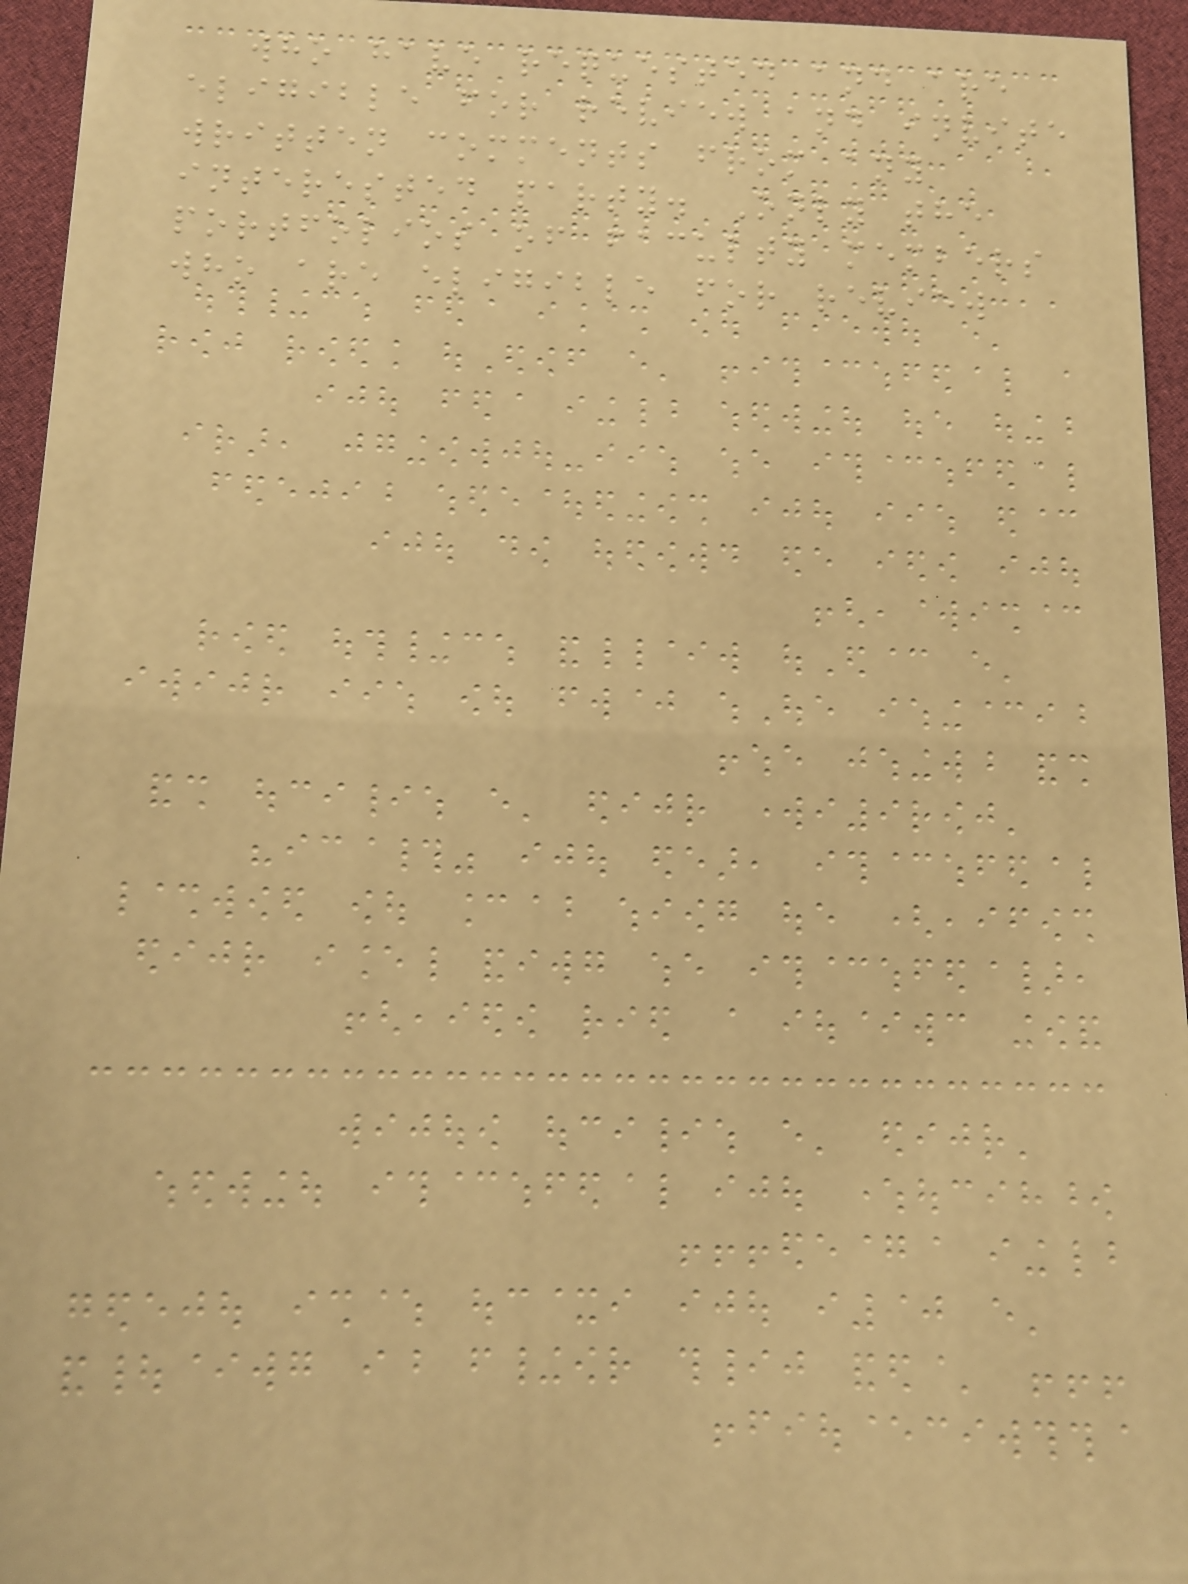who have requested and are
eligible for review and invite
written comments from any
interested party. Only the
portfolios of faculty members
who are eligible for review
